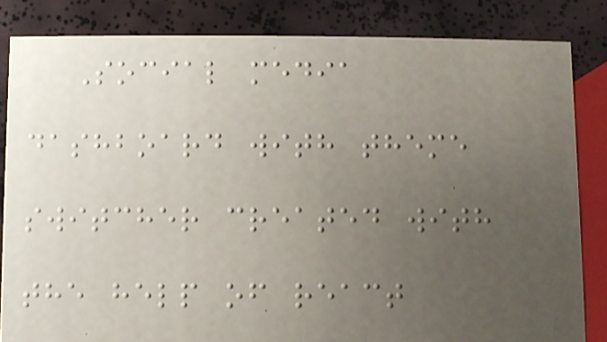Social media
dashboard with theme
switcher created with
the help of react
